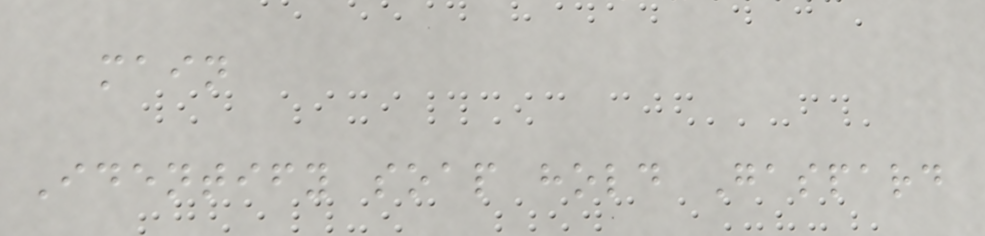main
Identify soap hold Gaspard
